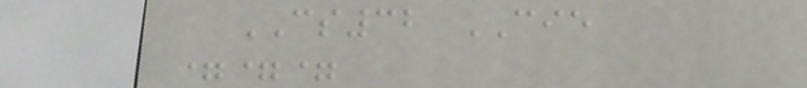CS32 CIE
===
